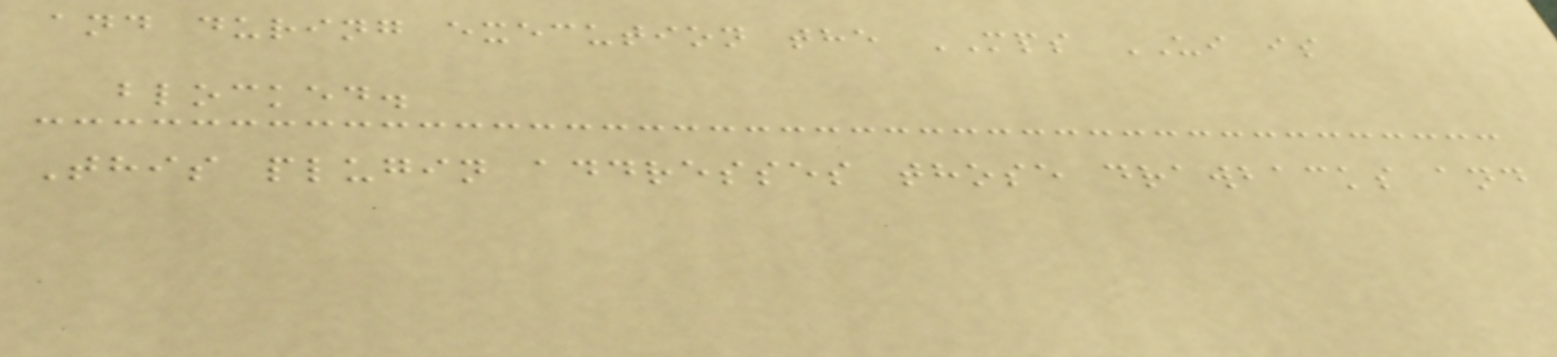and during execution the MPS UI is
blocked.
This plugin addresses those drawbacks and
